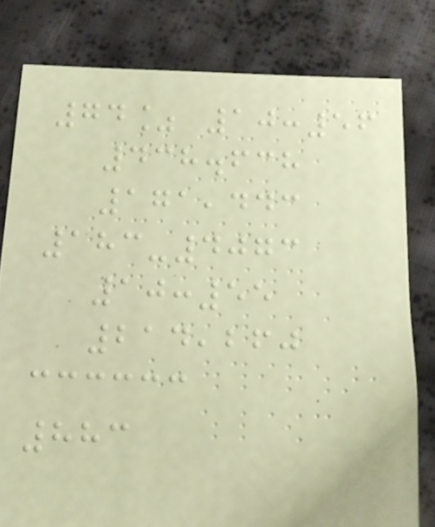74% 10:56
438.638
171,443
183-4073
10:55
214,260
883
